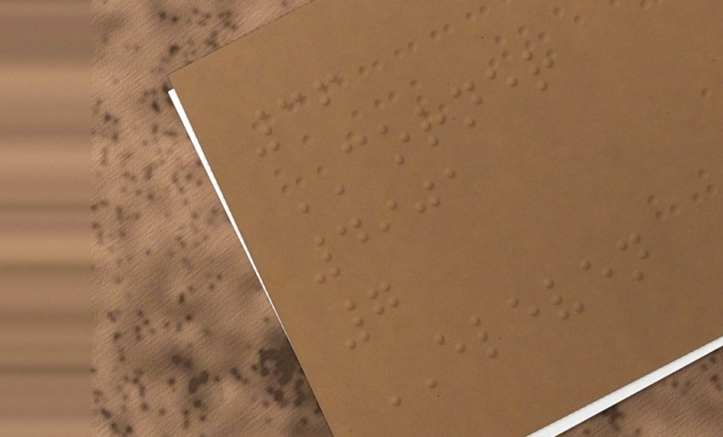36
CORNER
4901
7
ELEVEN
